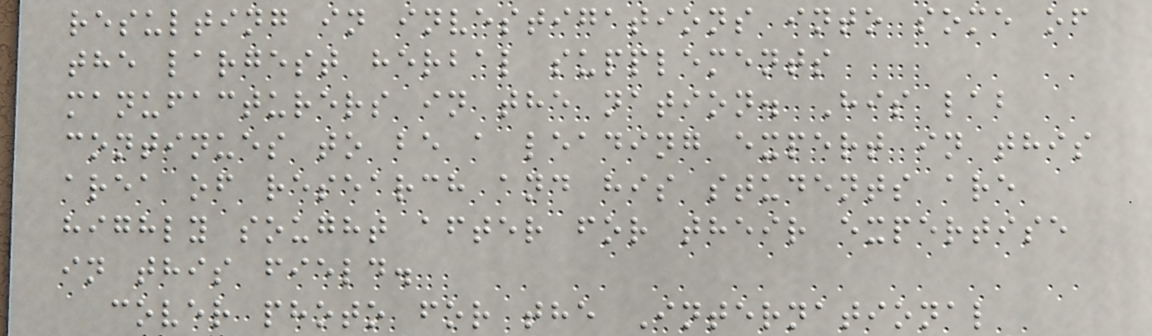resulting in investigations into some of
the largest herbal supplements
manufacturers in the nation. His lab
continues to be a leading expert in this
area of research and his students are
highly sought after for their expertise
in this field.
cover photo for the International
